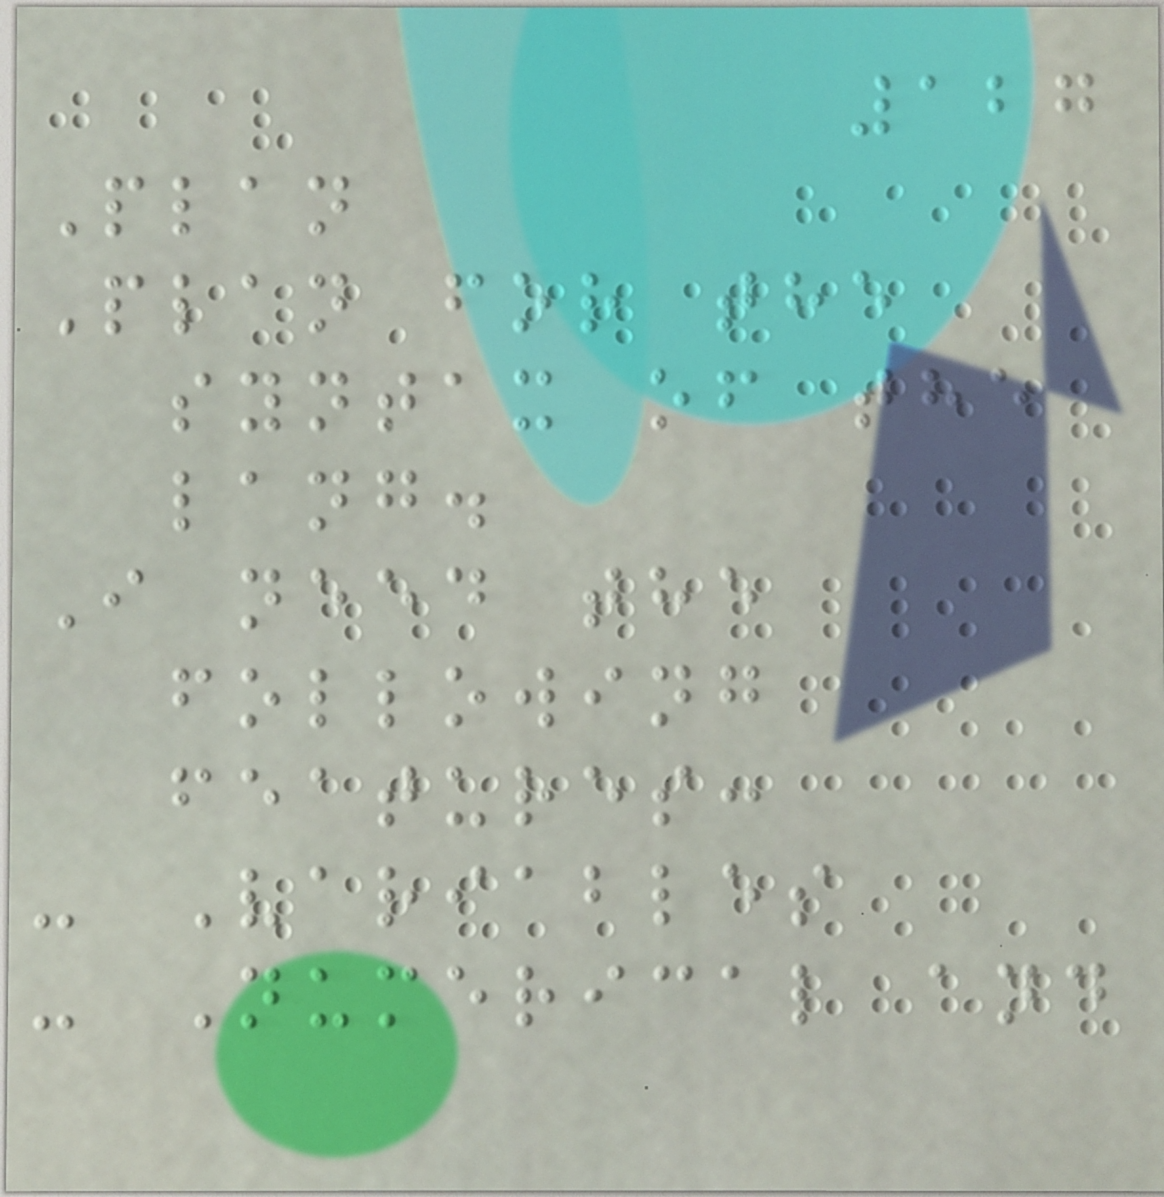127
Plan
Plan for the
syntax of the
lang.
I need the
following
features:
- Variables
- Numerical and
